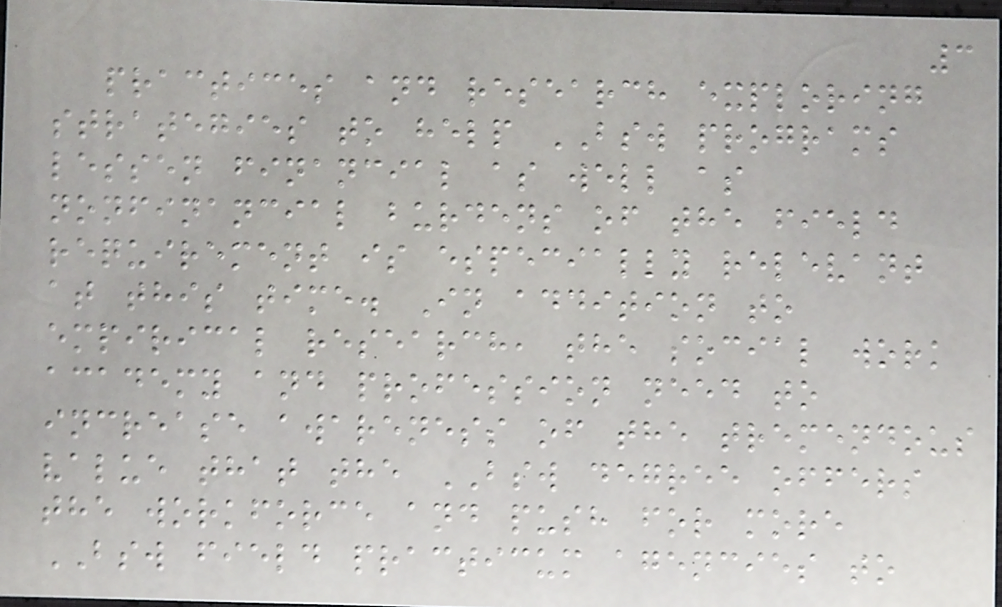3
practices and research exploring
strategies to help BSW programs
lessen financial as well as
nonfinancial burdens of the field
requirement is especially relevant
at this time. In addition to
empirical research, the social work
academy and profession need to
increase awareness of the tremendous
value that the BSW degree offers
the workforce and push for more
BSW field practicum agencies to
